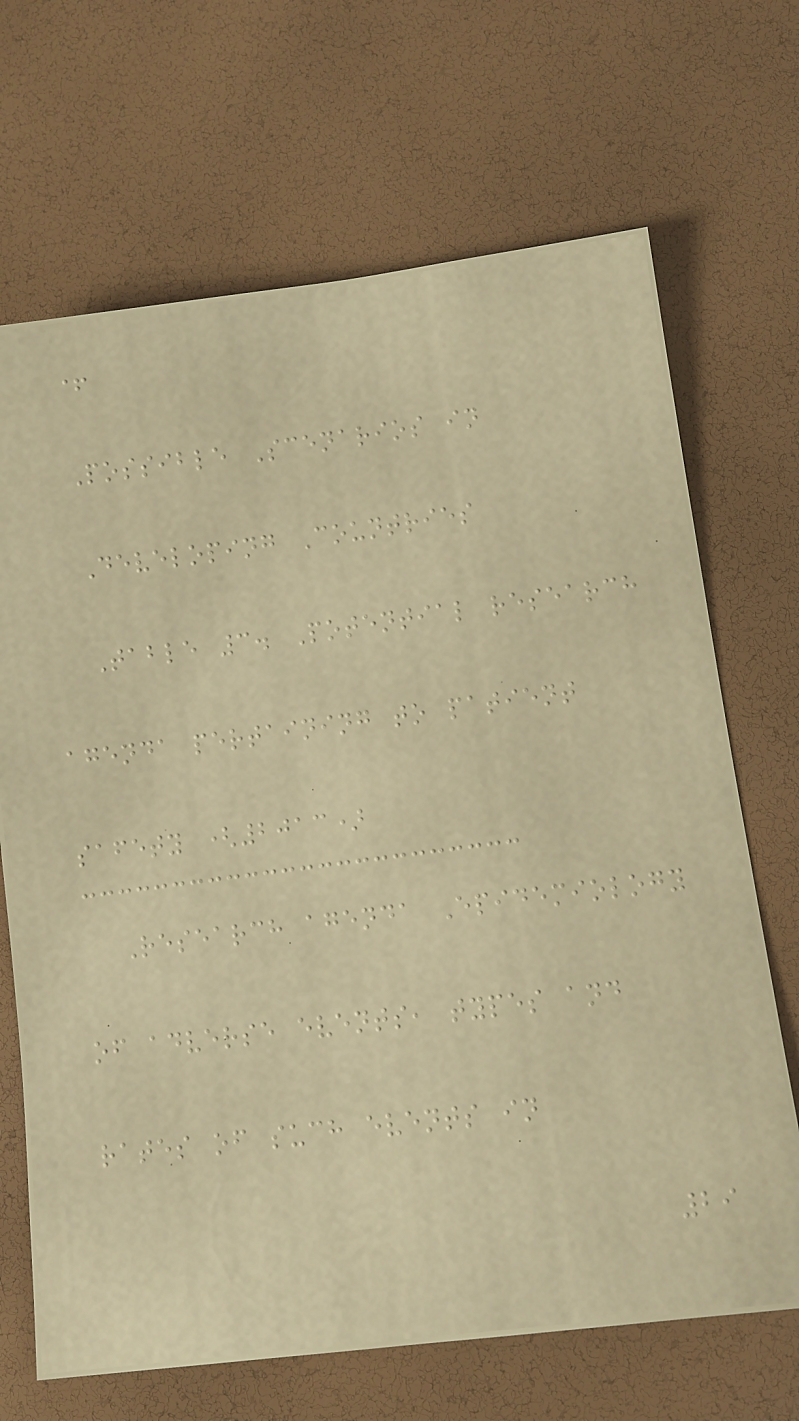+
Possible Scenarios in
Developing Countries
Table 3. Potential research
agenda pertaining to patient
safety (2013)
Research agenda Epidemiology
of adverse events, types and
rates of such events in
29
